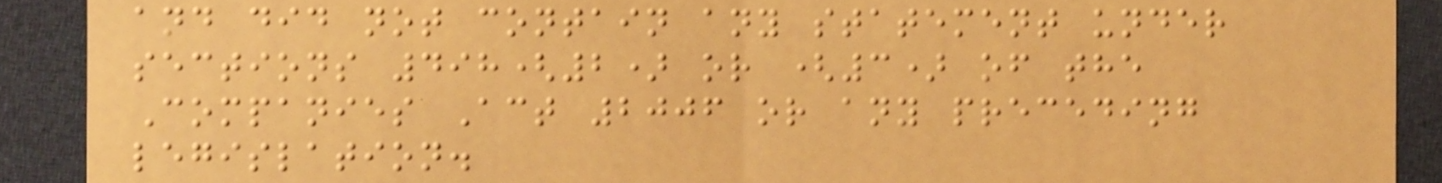and did not contain any statement under
sections 498(2) or (3) of the
Companies Act 2006 or any preceding
legislation.
